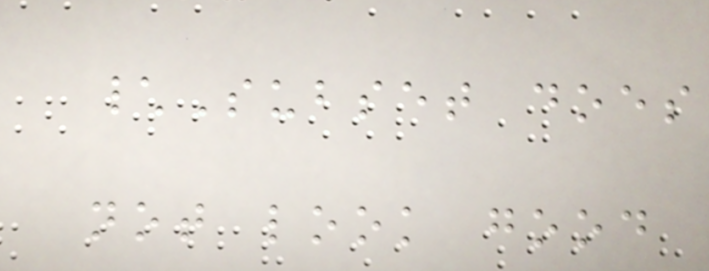\Subset does
not look good
